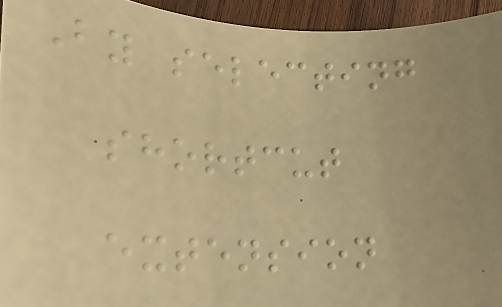By selecting
shortcut
extension
